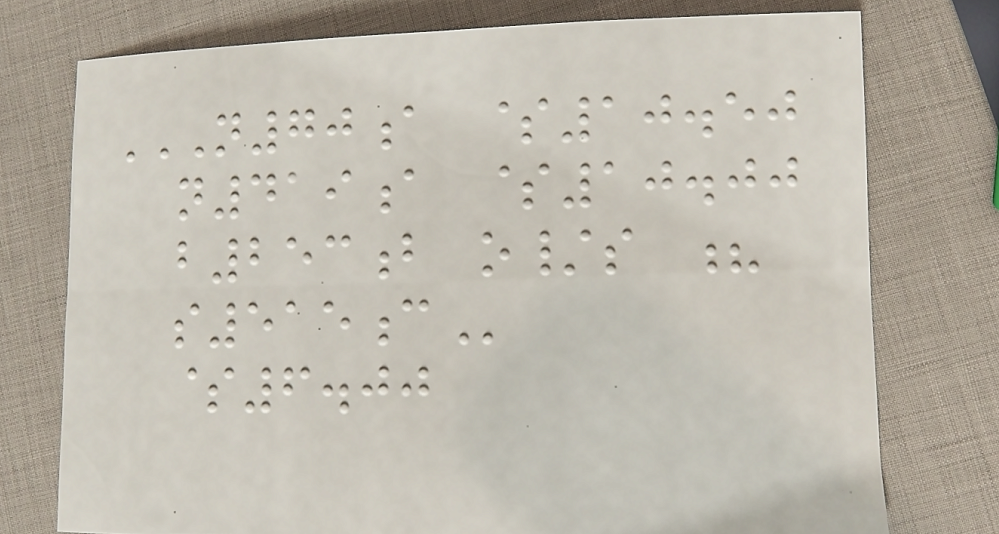N70A $10.50
N419A $10.00
B253B O/S ?
S515C
$6.00
